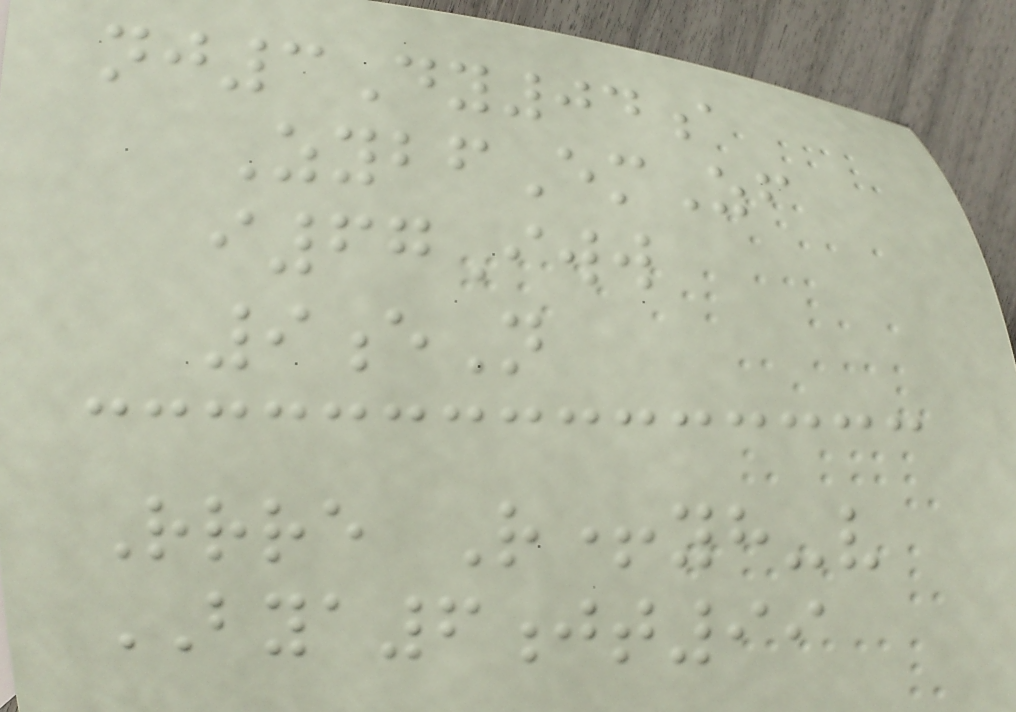nj3Dy04a
ZybfEmZf
i67Iww
9eN
Rrre R+yh-v
BYA6jt99
